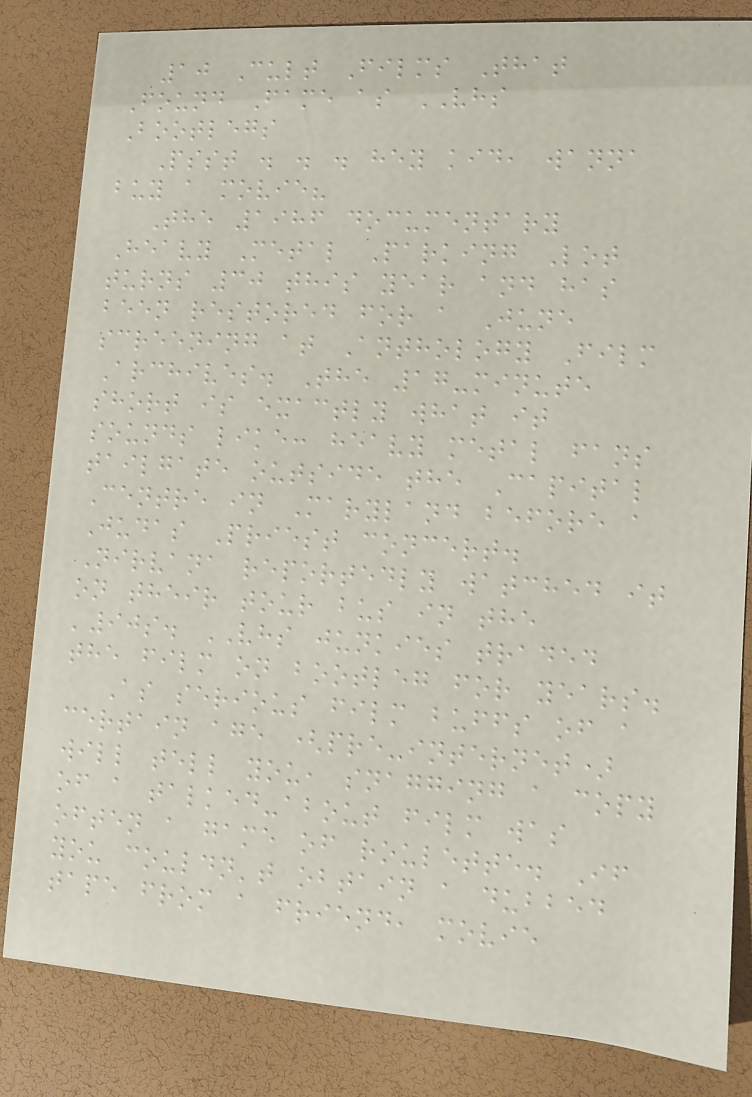10 Cult Films That
Found Fame as VHS
Bootlegs
Psst . . . hey kid, wanna
buy a movie?
The 1986 documentary
Heavy Metal Parking Lot
turns 30 this year and has
been restored for a June
screening at Anthology Film
Archives. The 17-minute
short is exactly what it
sounds like: heavy metal fans
tailgate outside the Capital
Centre in Maryland before a
Judas Priest concert.
Nirvana reportedly watched it
on their tour bus in the
'90s. VHS junkies traded
the film on bootleg for years.
As serious film buffs of a
certain age (pre-internet)
will tell you, snagging a copy
of a talked-about film was
often a game of roulette. If
you couldn't obtain a dubbed
tape from a friend, movie
